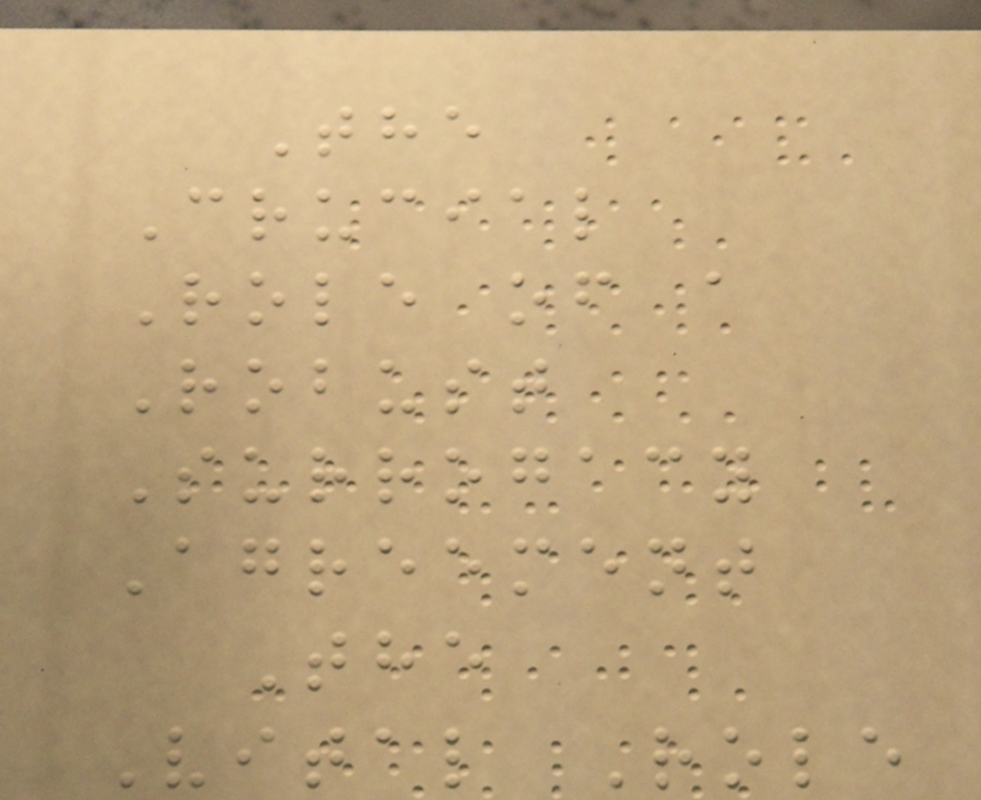The
Crucial
Role of a
Robust
Surrogacy
Agreement
The
Vital Role
